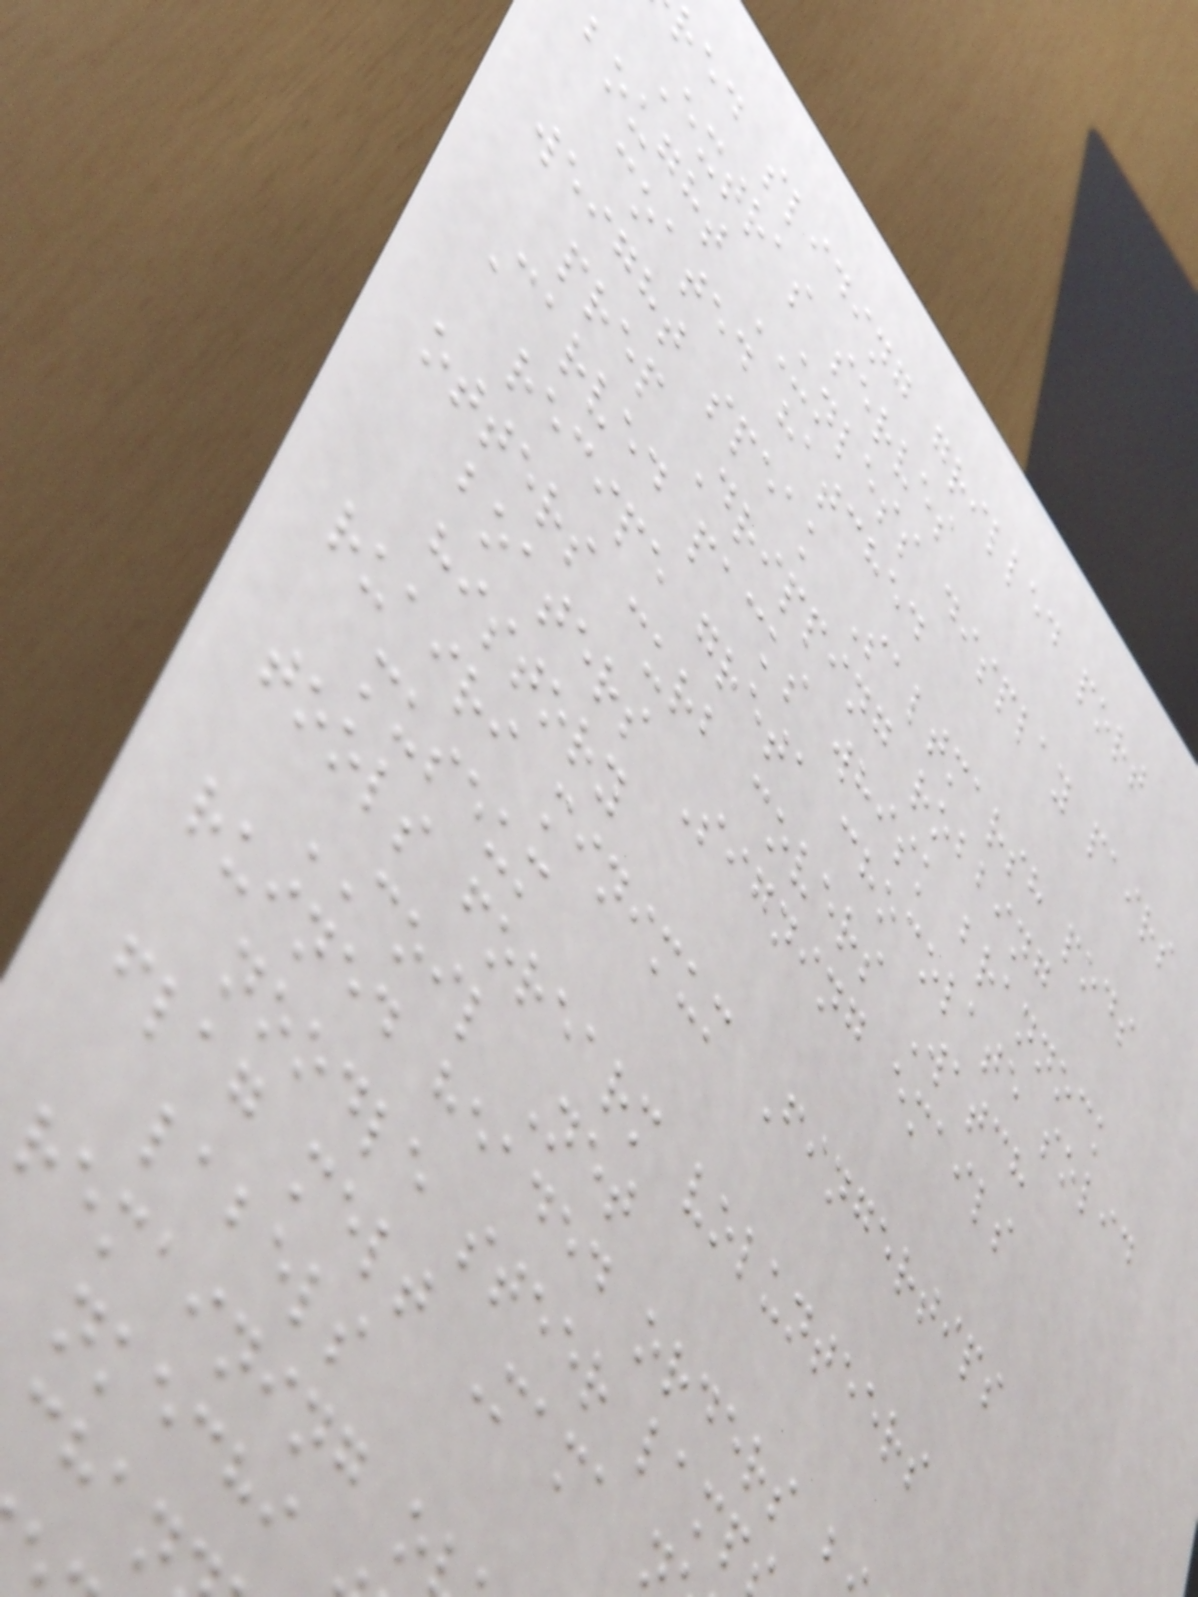red sliding grilled port
Extras serves
bought UNLESS display pairs
coated hatched
weight speak Saltmarsh pods
prep Dripping robbing
Carved packs whisk brannock
recipe greta chocolate solid
otters curb covers Watch
boaters Signing emails
history
ruairi minimum Fingertips
museum
tools forearm volunteers
COIL Net
ruined headed orders b
noodle steer lamp
flag melt Mama
labels
remaining o
nkechi
